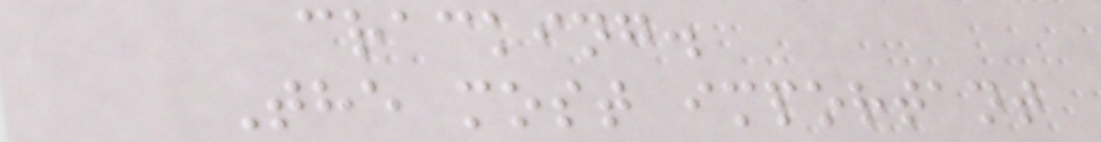cracking.
The most important
